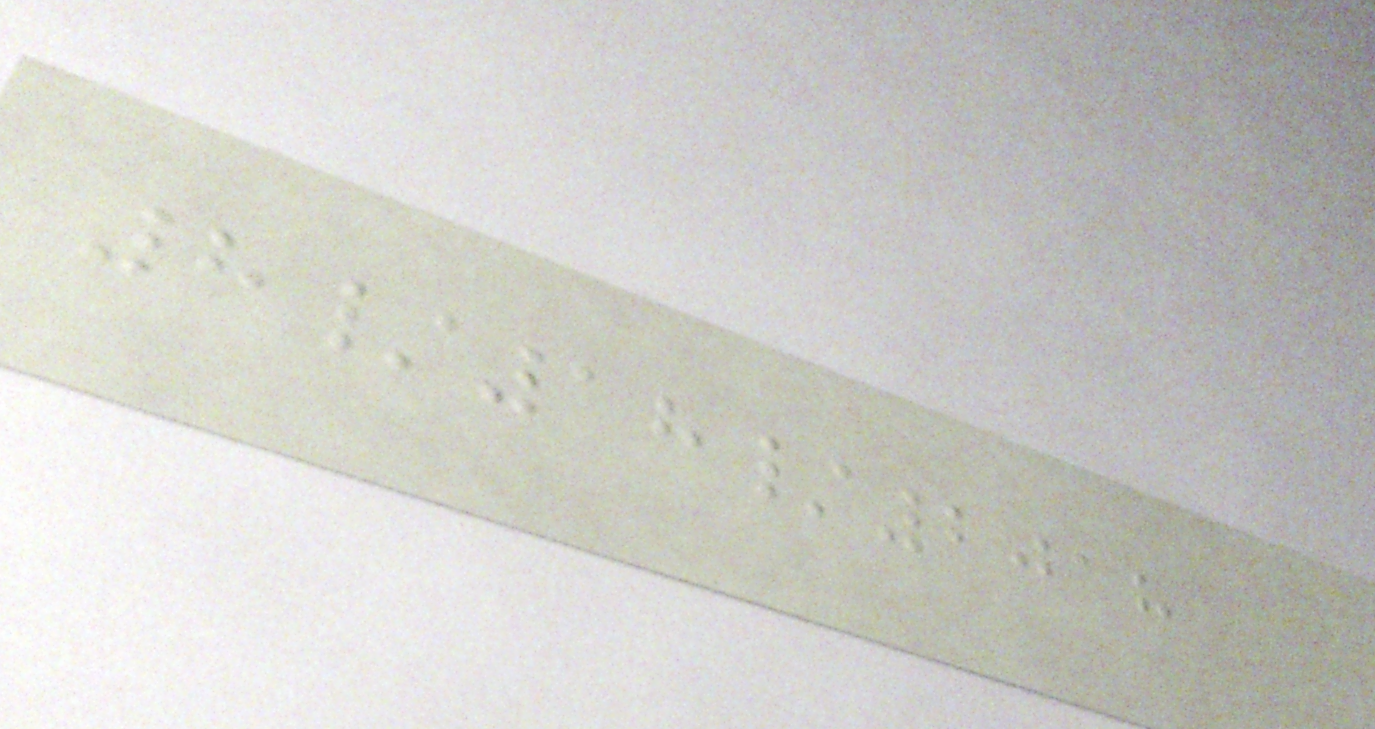8/18/2018
